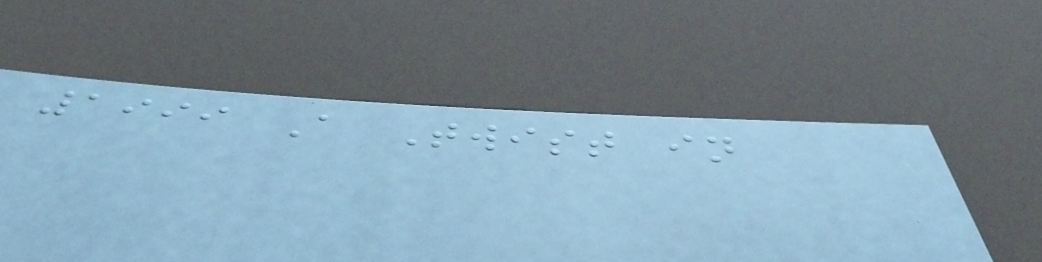1999 A Twist in
